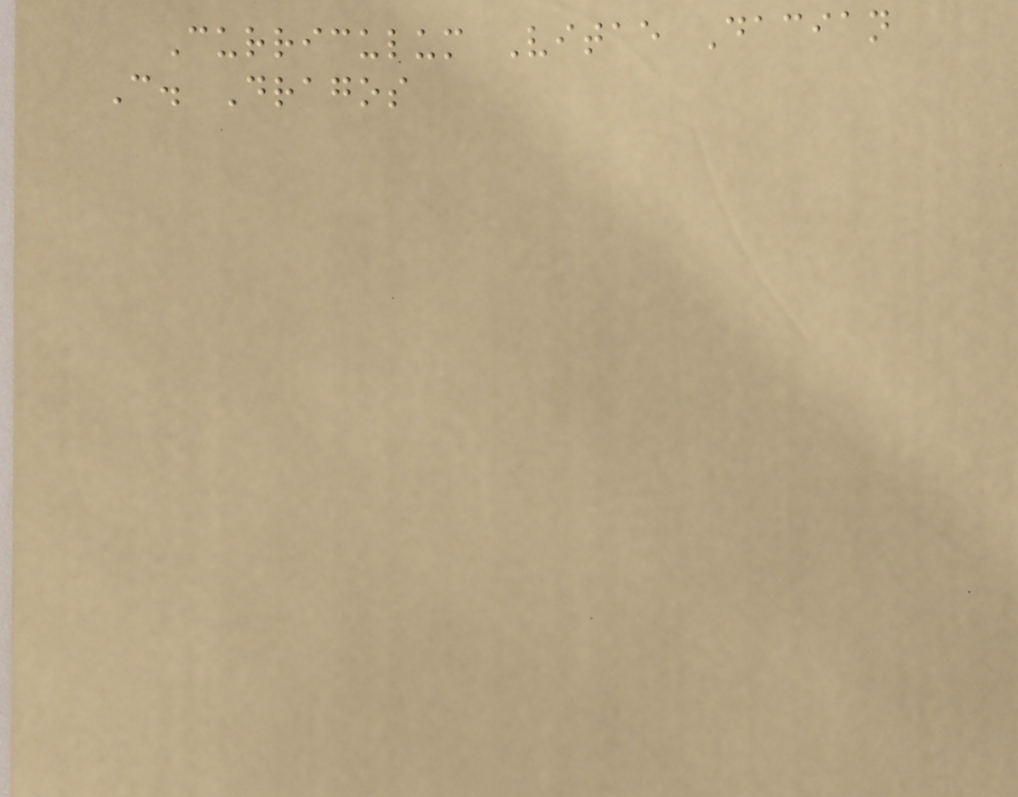Curriculum Vitae Dacian
C. Dragos
